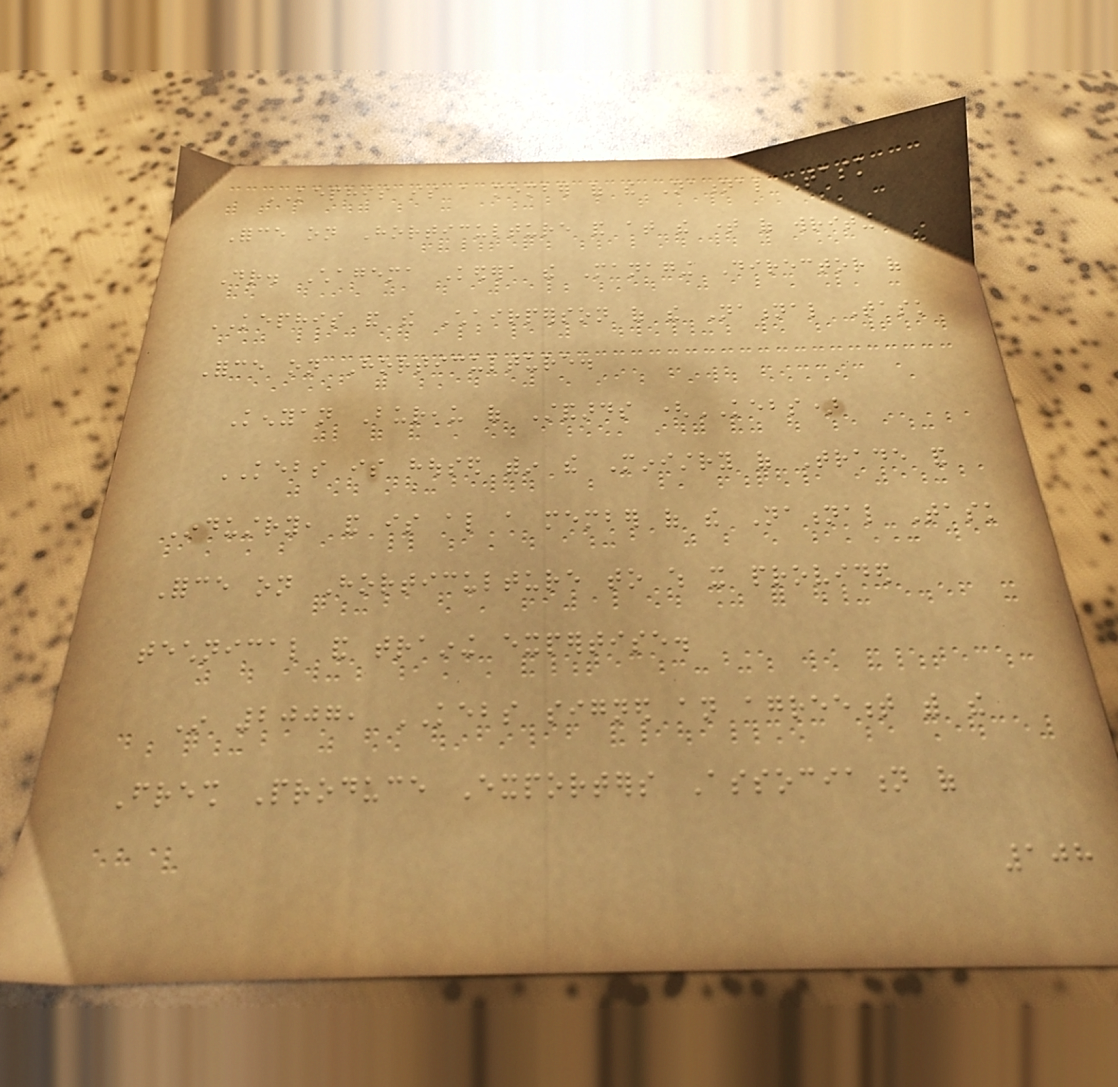KEPHIS is a member of the National Task
Force on Horticulture and at the time of writing
Dr. Chagema Kedera the Managing Director of
KEPHIS and the Chairperson of the National Task
Force on Horticulture.
Kenyan Bureau of Standards (KEBS)
KEBS is housed within the Ministry of Trade and
Industry, and is also a member of the National Task
Force on Horticulture to which it provided
technical and training expertise.
In 2007, KEBS signed an agreement with the
Fresh Produce Exporters Association of
108
